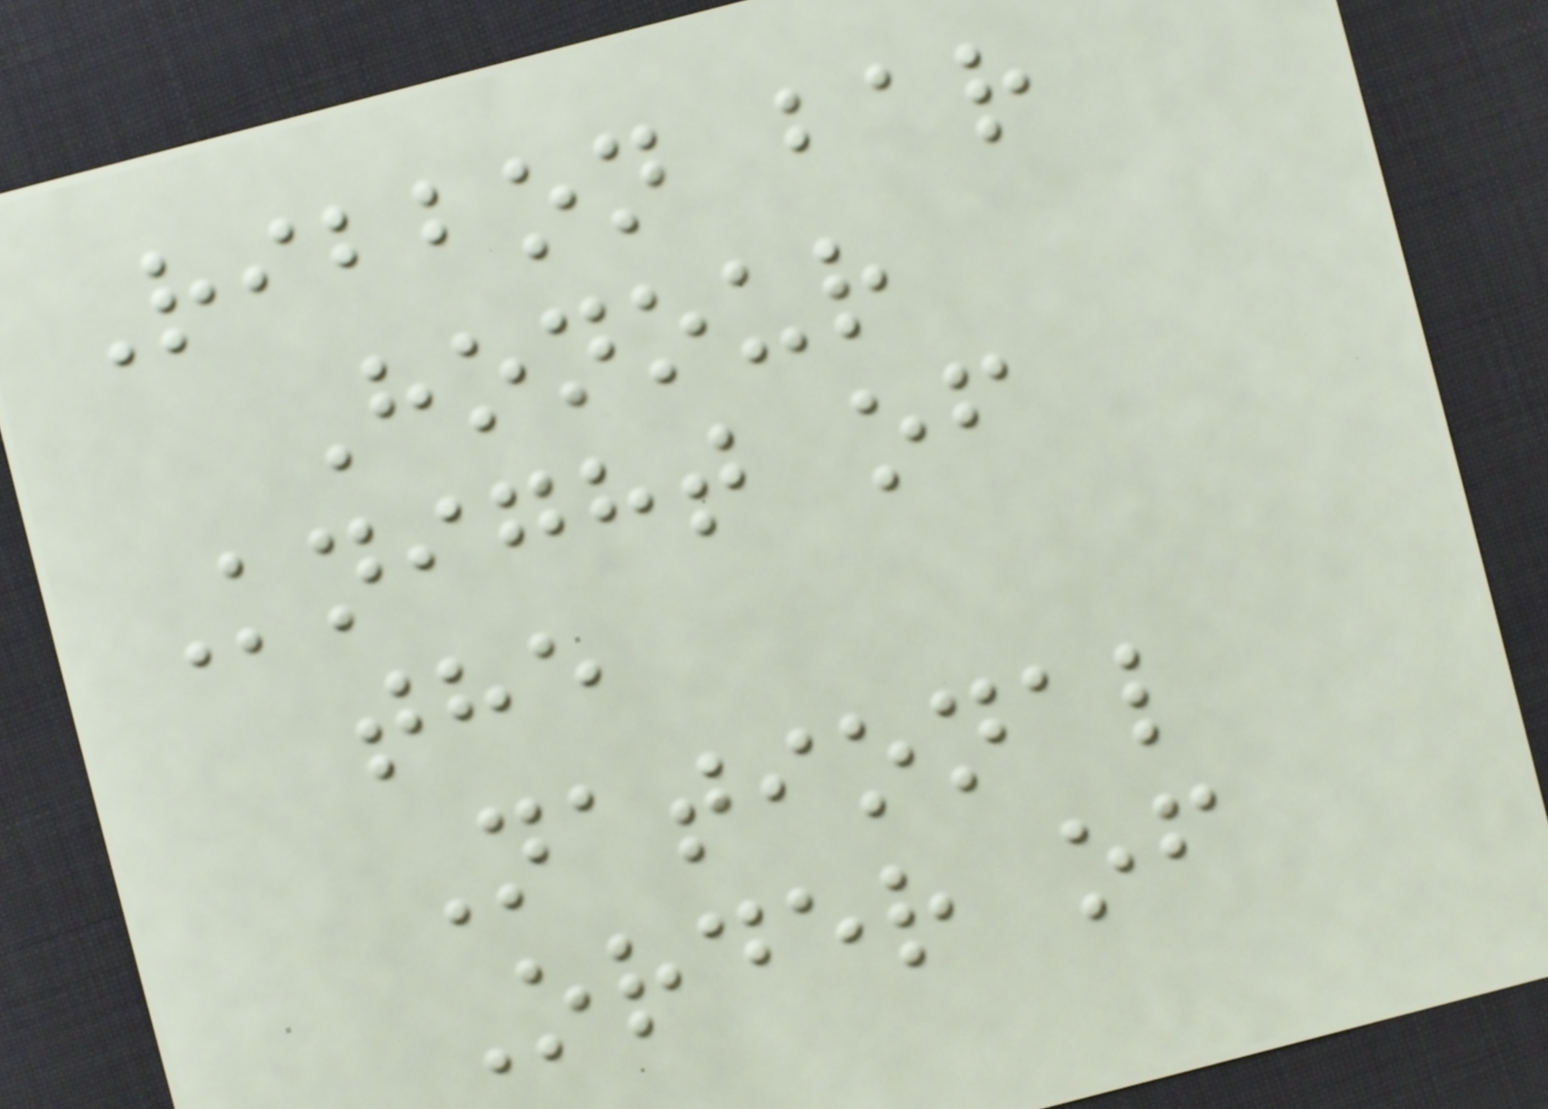Ribbon bar
Honour
Knight of
the
National
Order of
